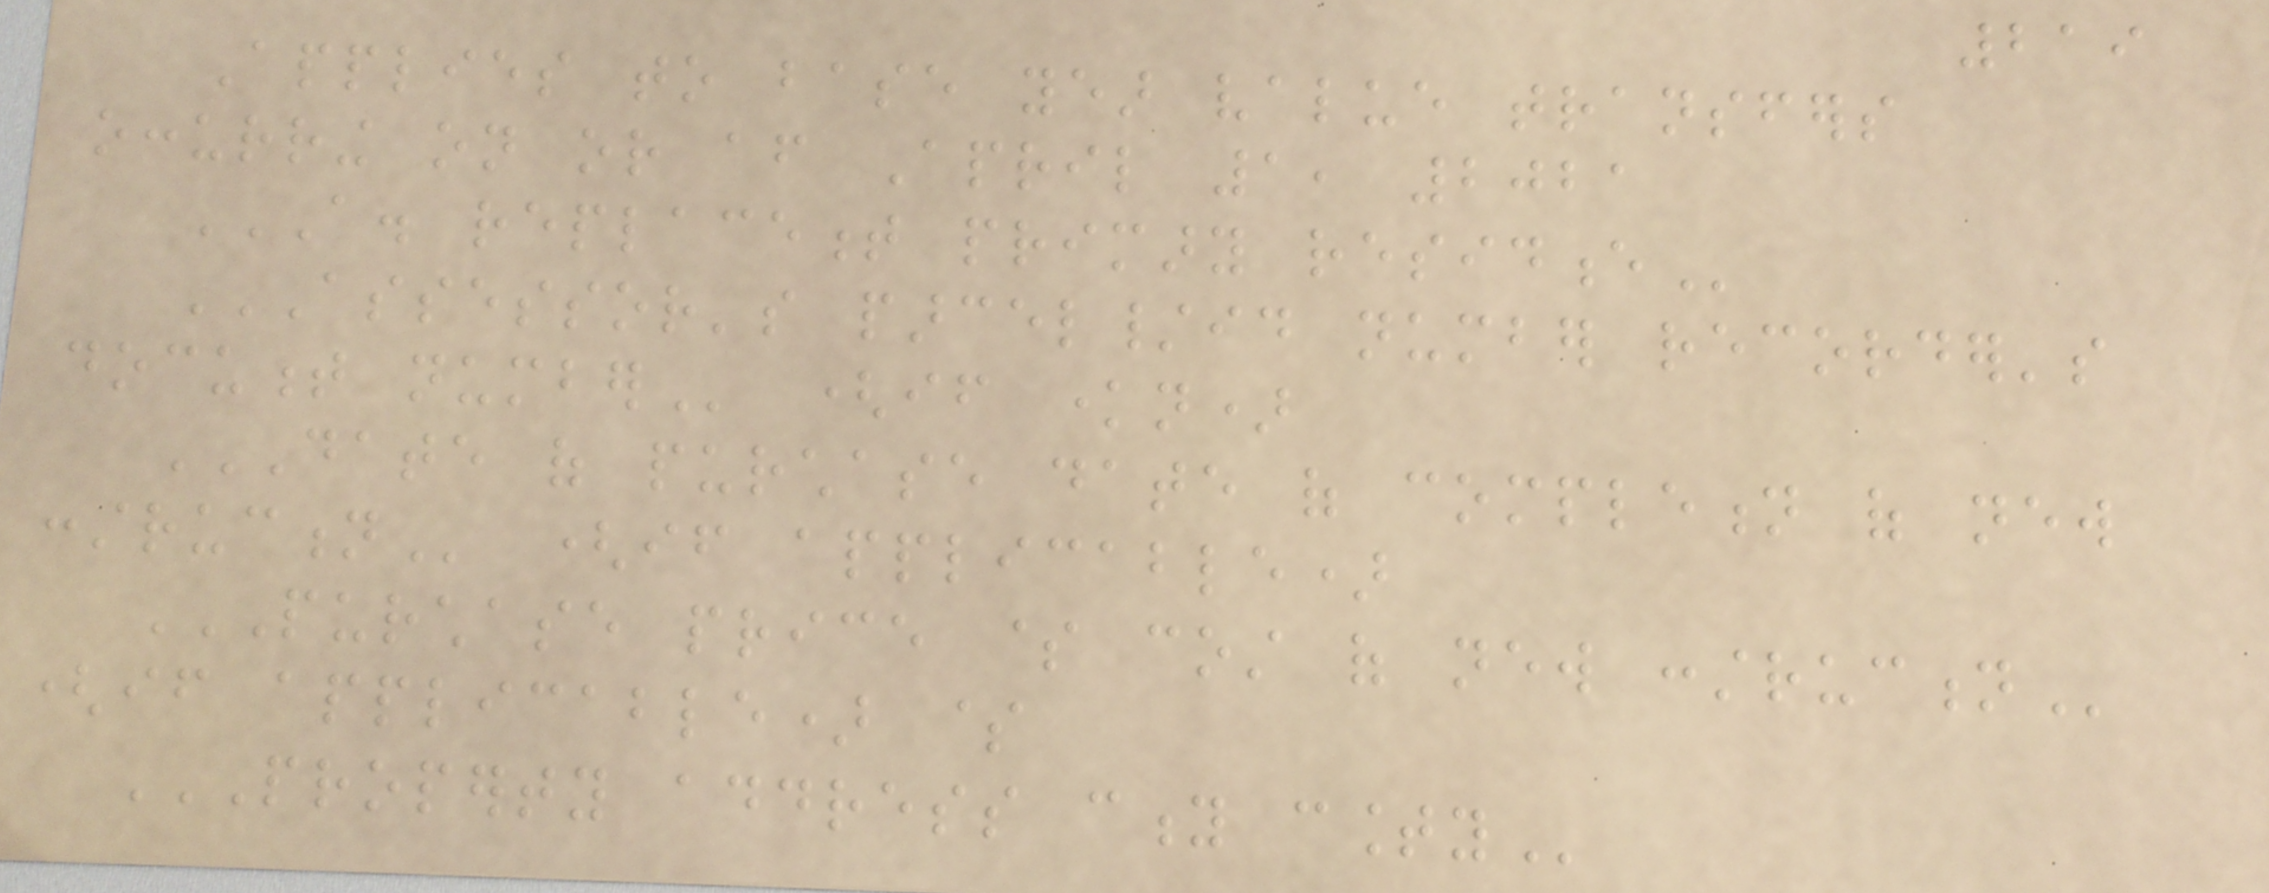219
Applies to base year value transfers
occurring on or after April 1, 2021
A. REPLACEMENT PRIMARY RESIDENCE
ASSESSOR'S PARCEL/ID NUMBER RECORDER'S
DOCUMENT NUMBER (if known)
DATE OF PURCHASE DATE OF COMPLETION OF NEW
CONSTRUCTION (if applicable)
PURCHASE PRICE $ COST OF NEW CONSTRUCTION
(if applicable) $
PROPERTY ADDRESS CITY COUNTY
